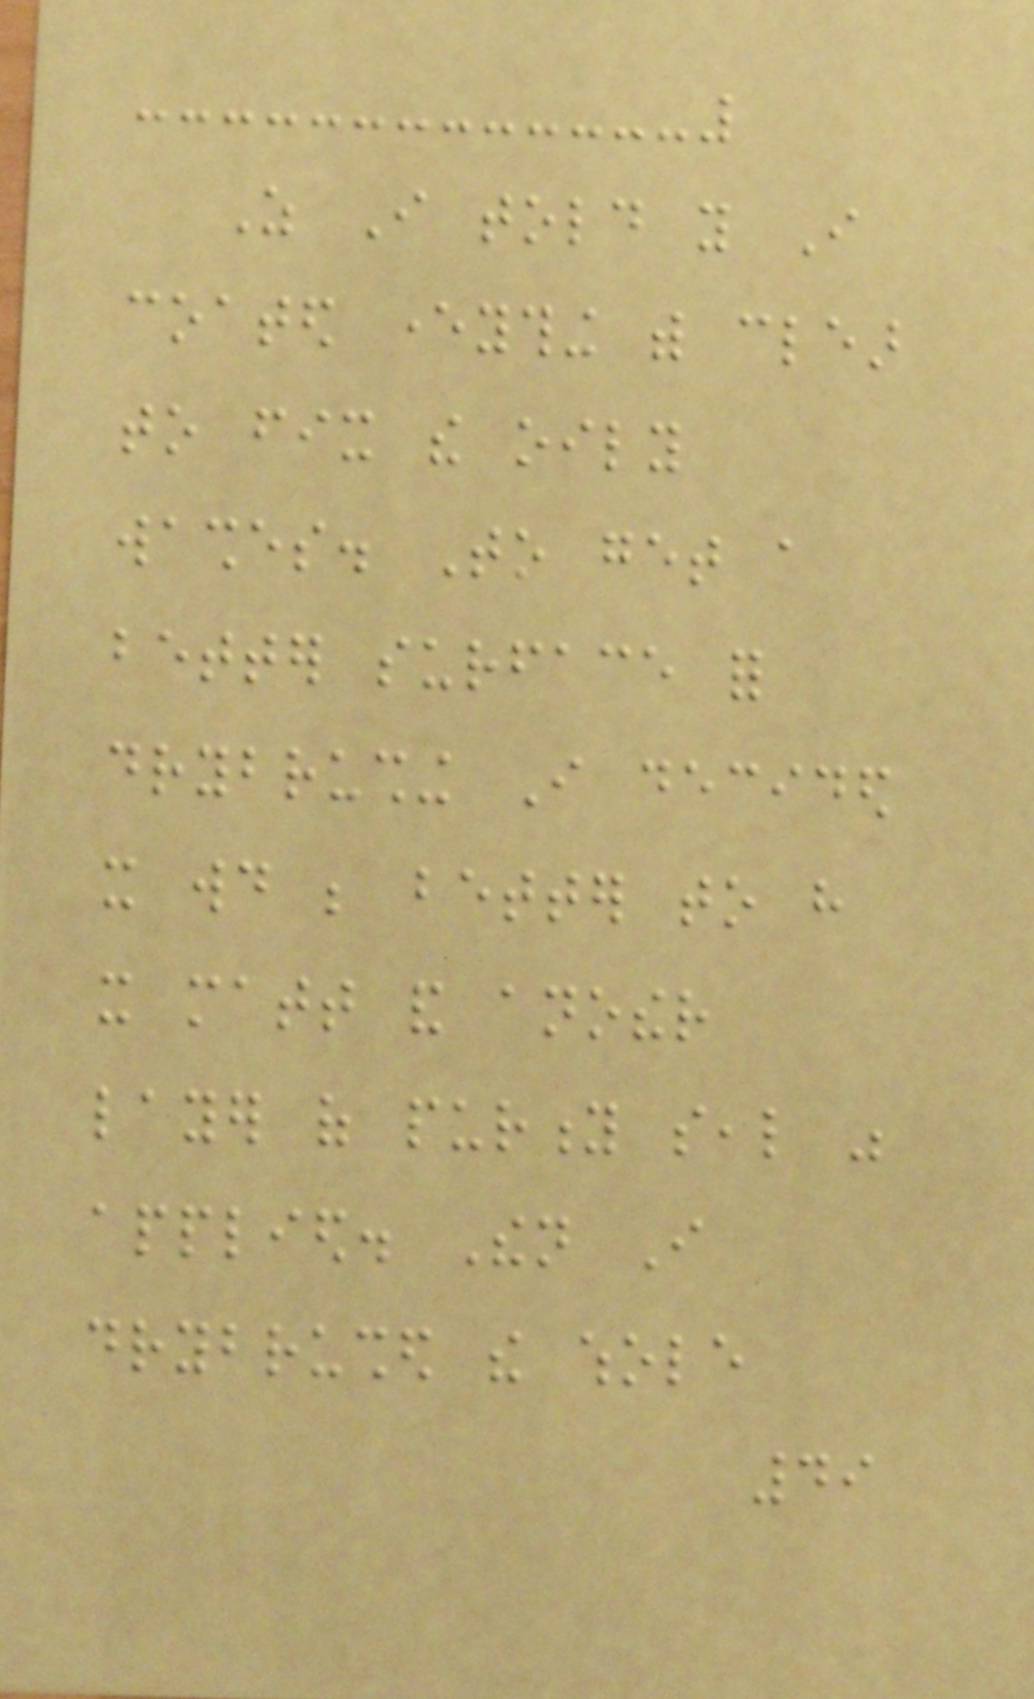As I told you I
coated everything with clear
to fix the oily
washes. To get a
better surface for
drybrushing I decided
it would be better to have
it matt and another
layer of purity seal was
applied. Then I
drybrushed the whole
49
